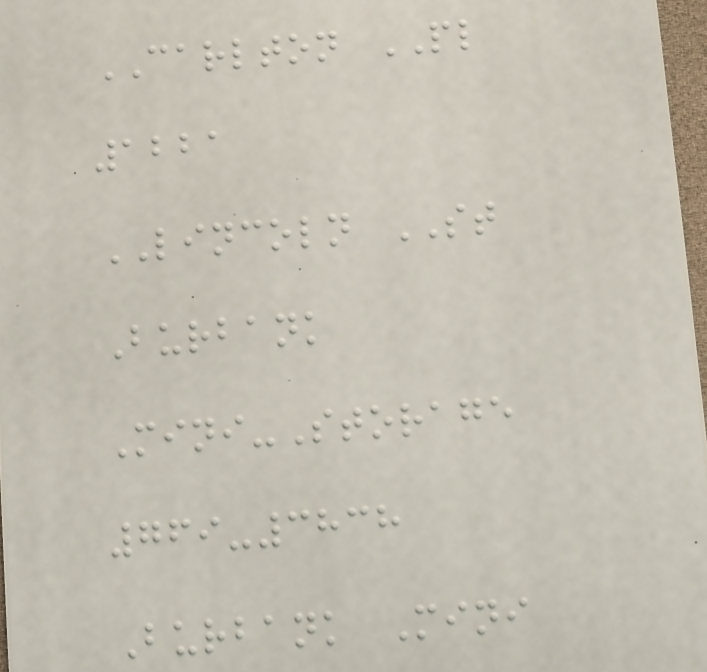CARLTON PL
1221
LINCOLN ST
Burbank
Mini-Storage
769-3838
Burbank Mini
